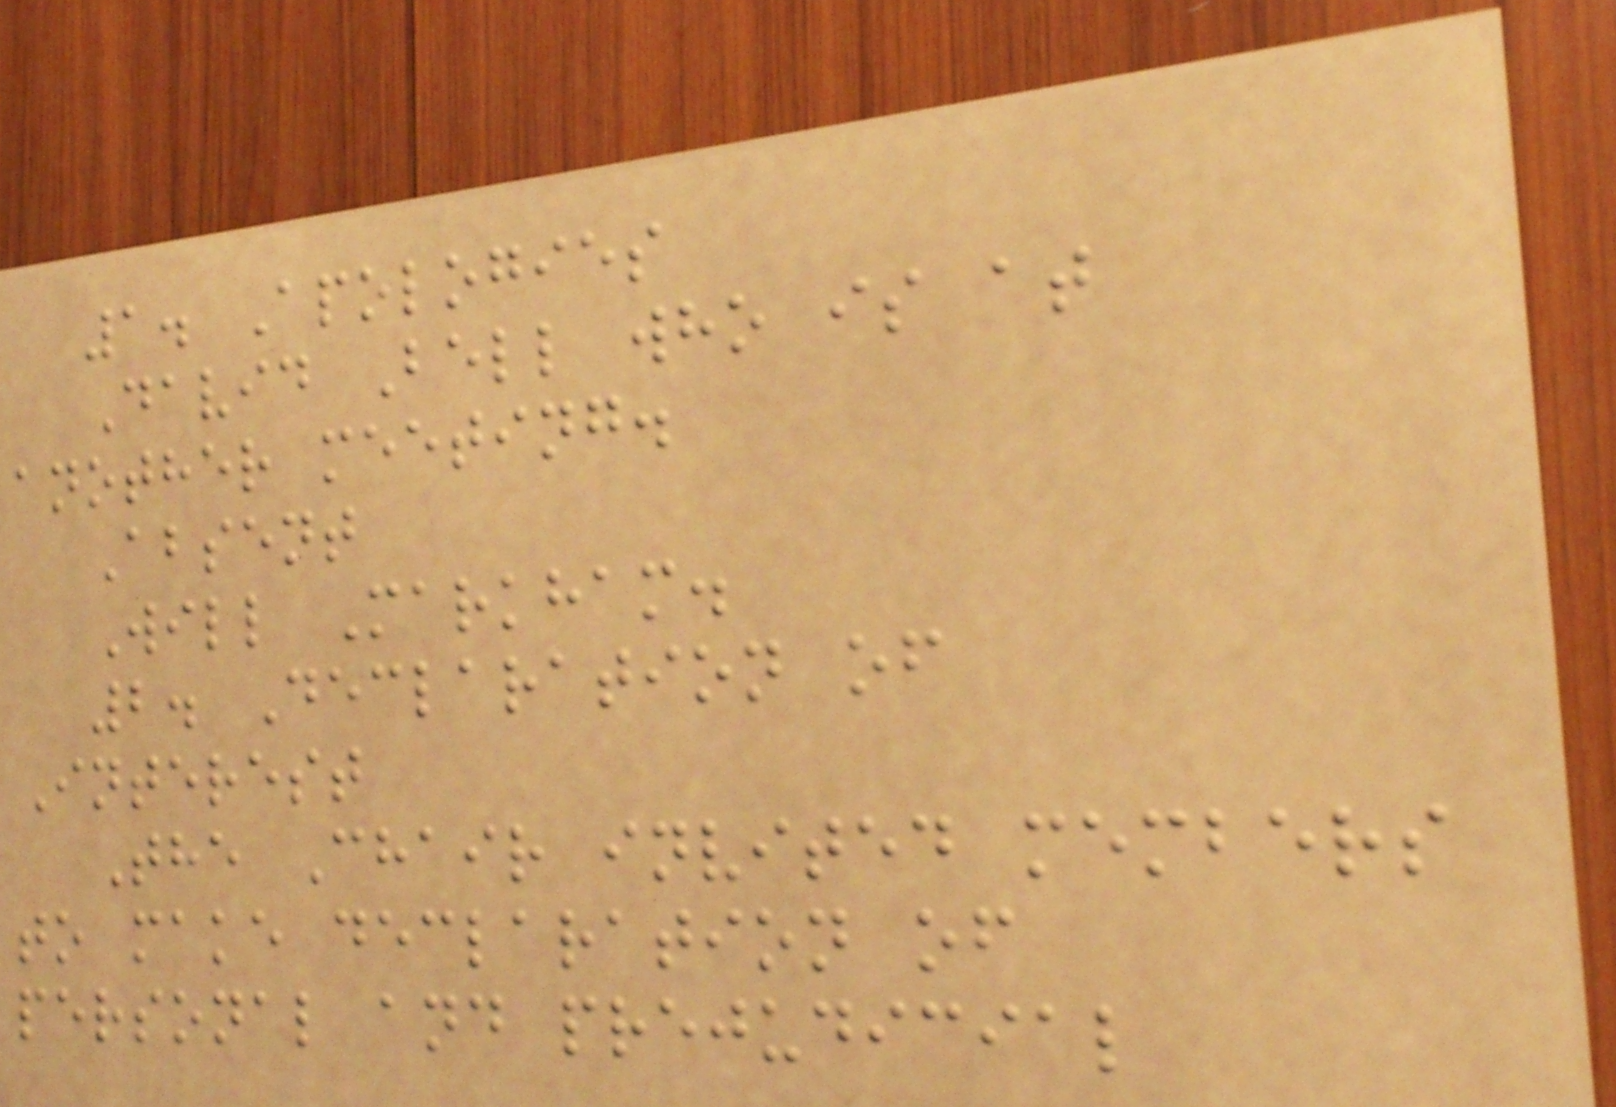1. Apologies
David Bell who is at
another meeting.
Absent
Will Markham.
2. Declaration of
Interest
The Chair invited members
to make declaration of
personal and prejudicial
